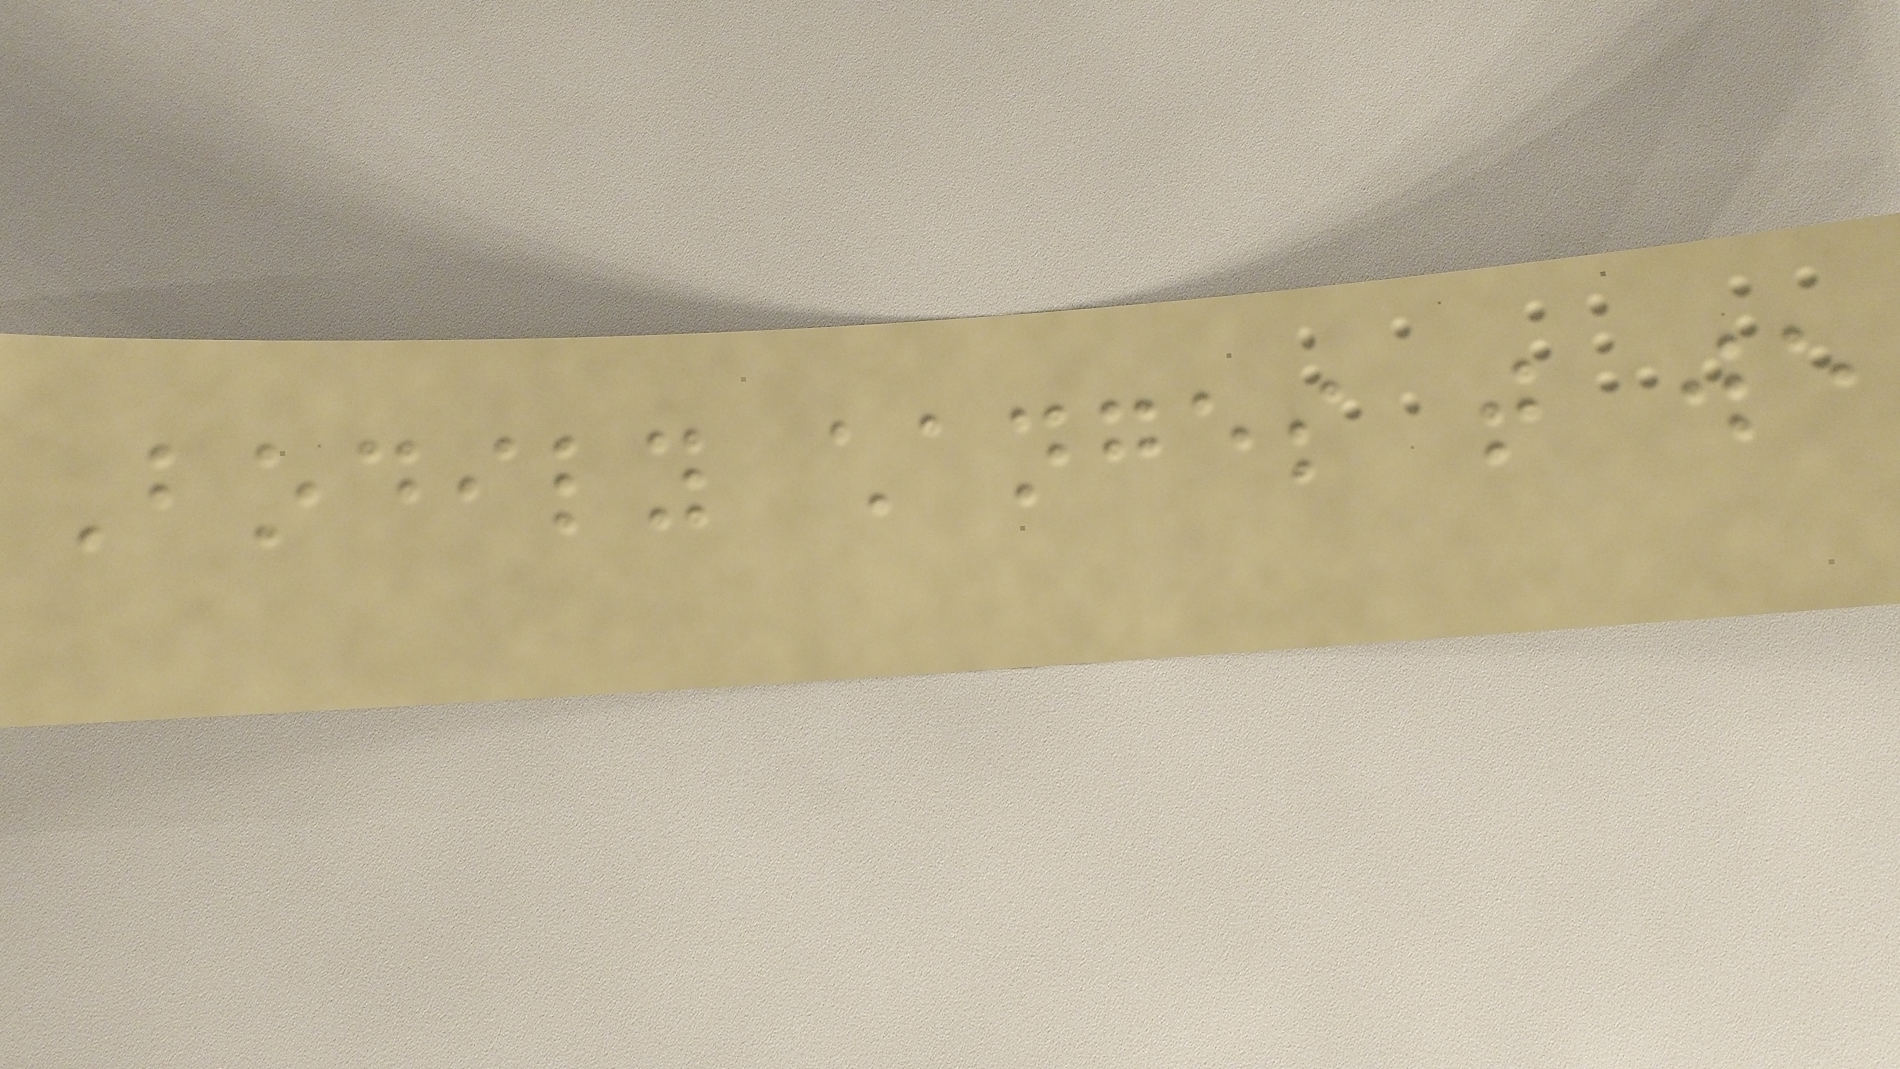Bodily changes that we
